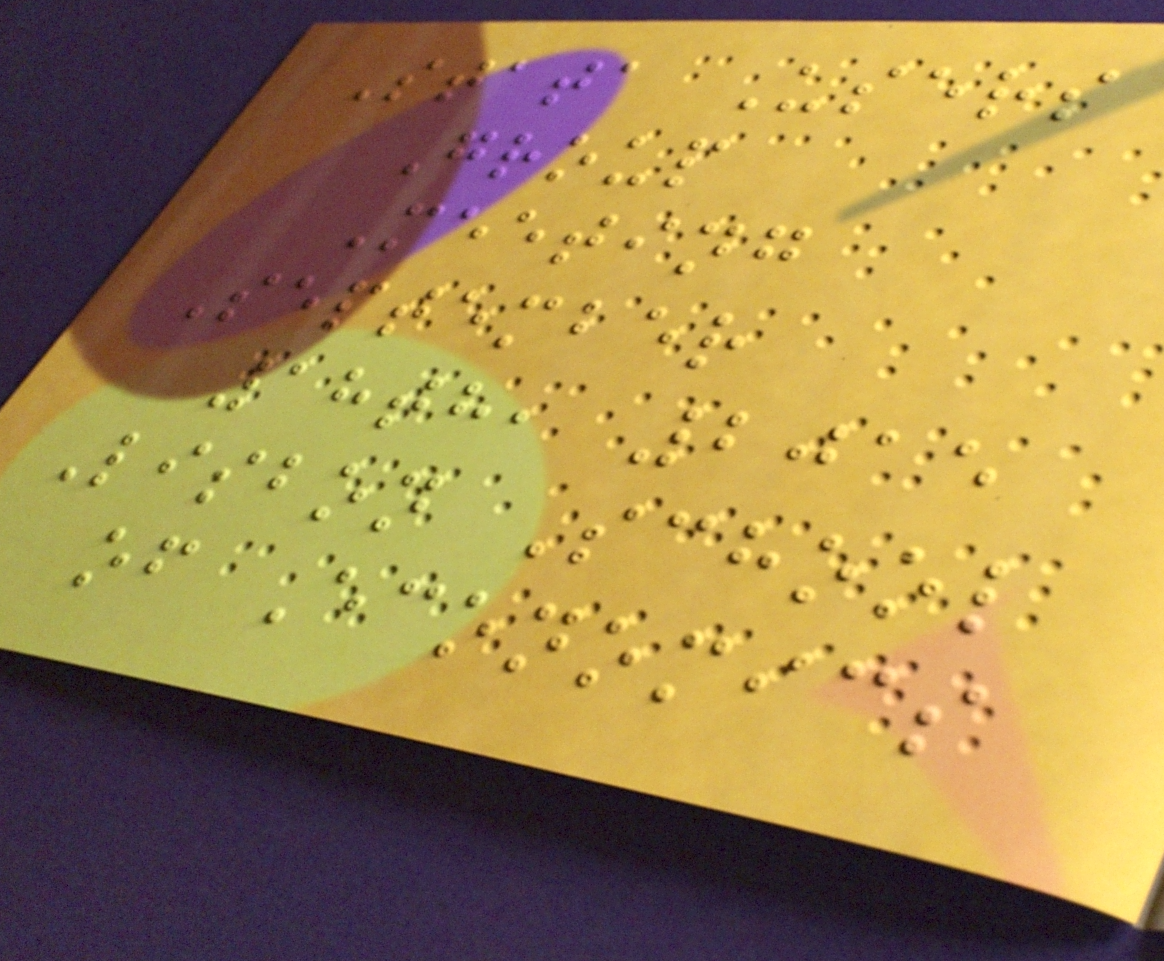Stata Users
Group
Meeting
September
18th, 2015
Lisbon School
of Economics
